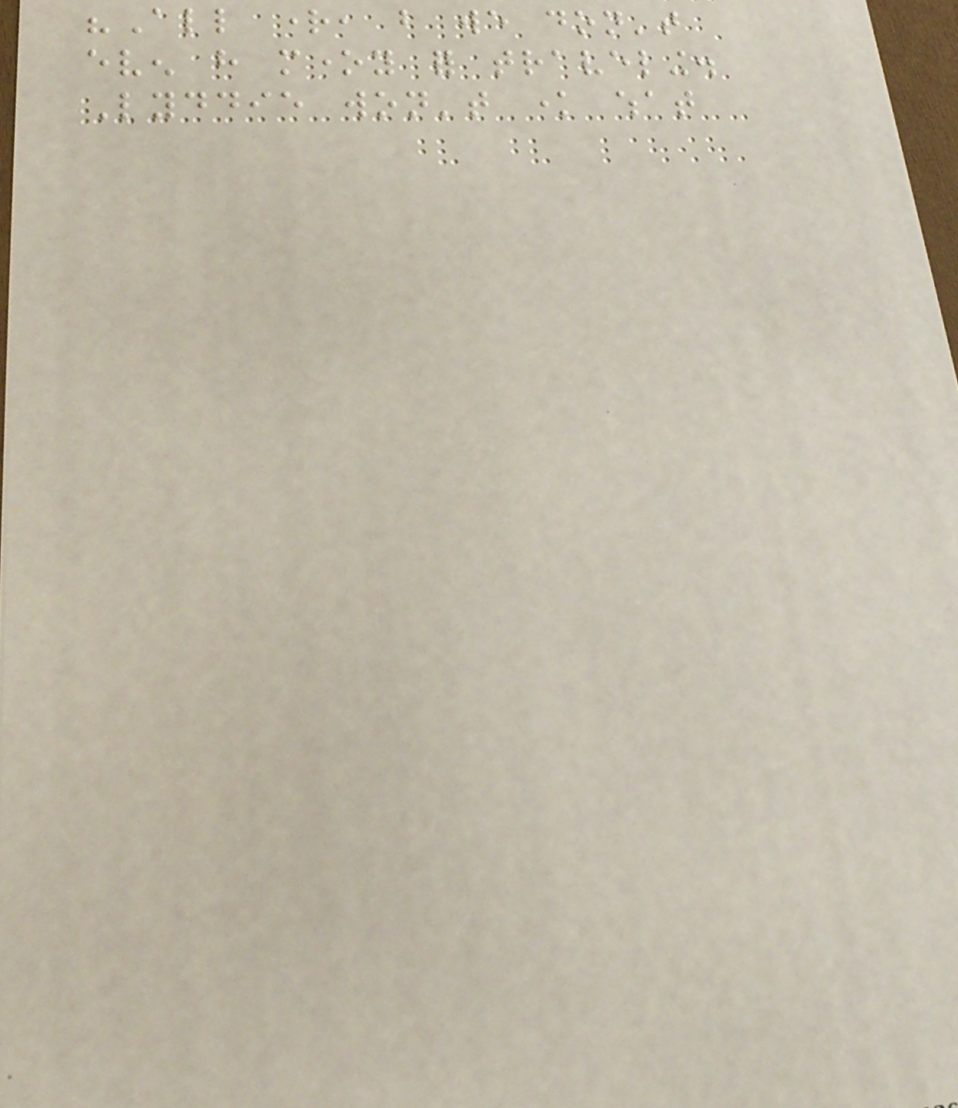"All right, but we don't
even have money for traveling.
Lyddie won't know what
